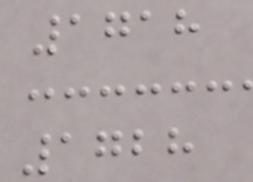1718
1728
